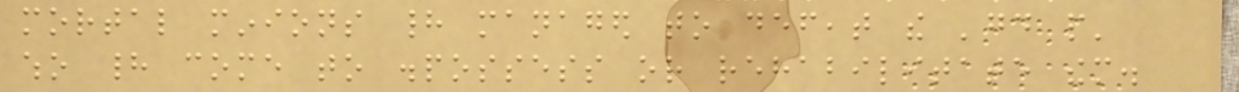mortal minions had managed to defeat the 'good people'
who had come to dispossess or rehabilitate them.
